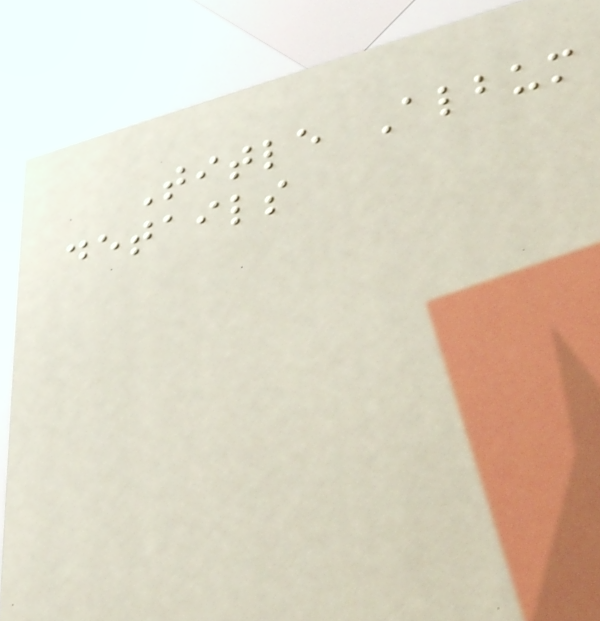Title Album
details
